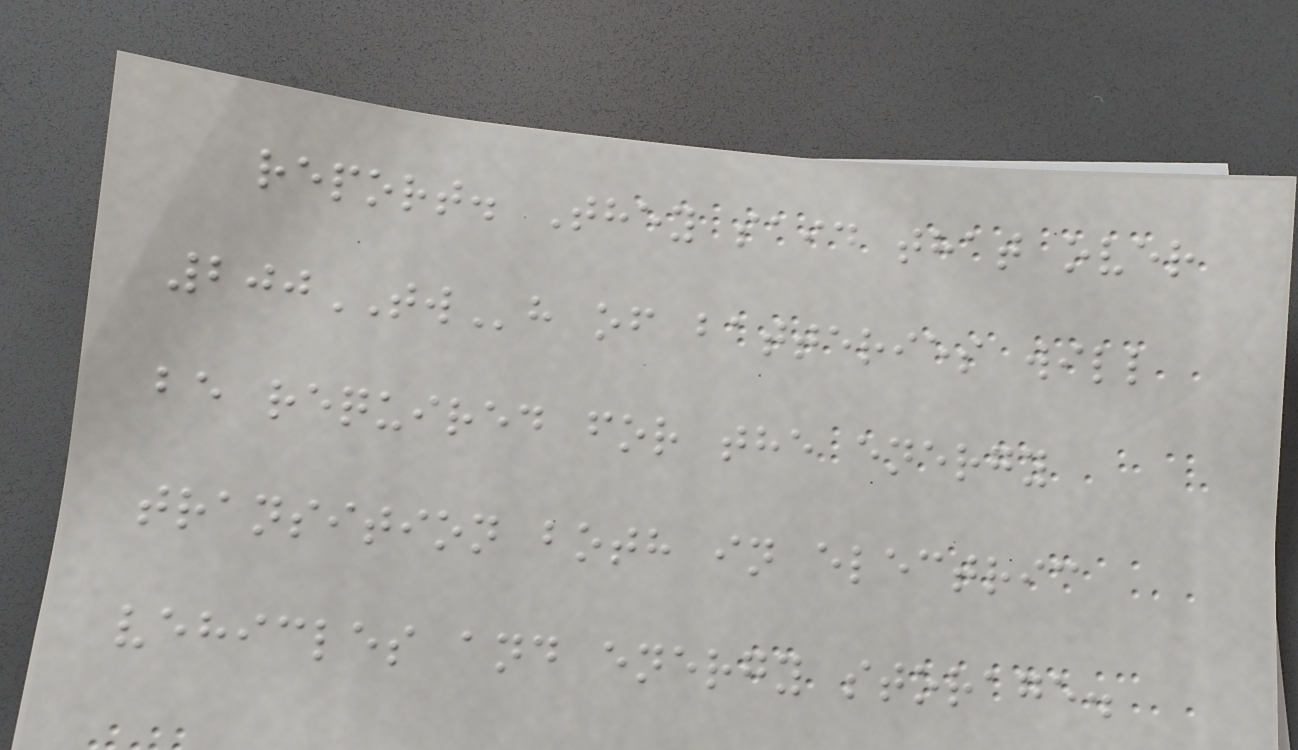report. They said that over
200TWh of batteries will
be required for the energy
transition both in electric
vehicles and energy storage.
